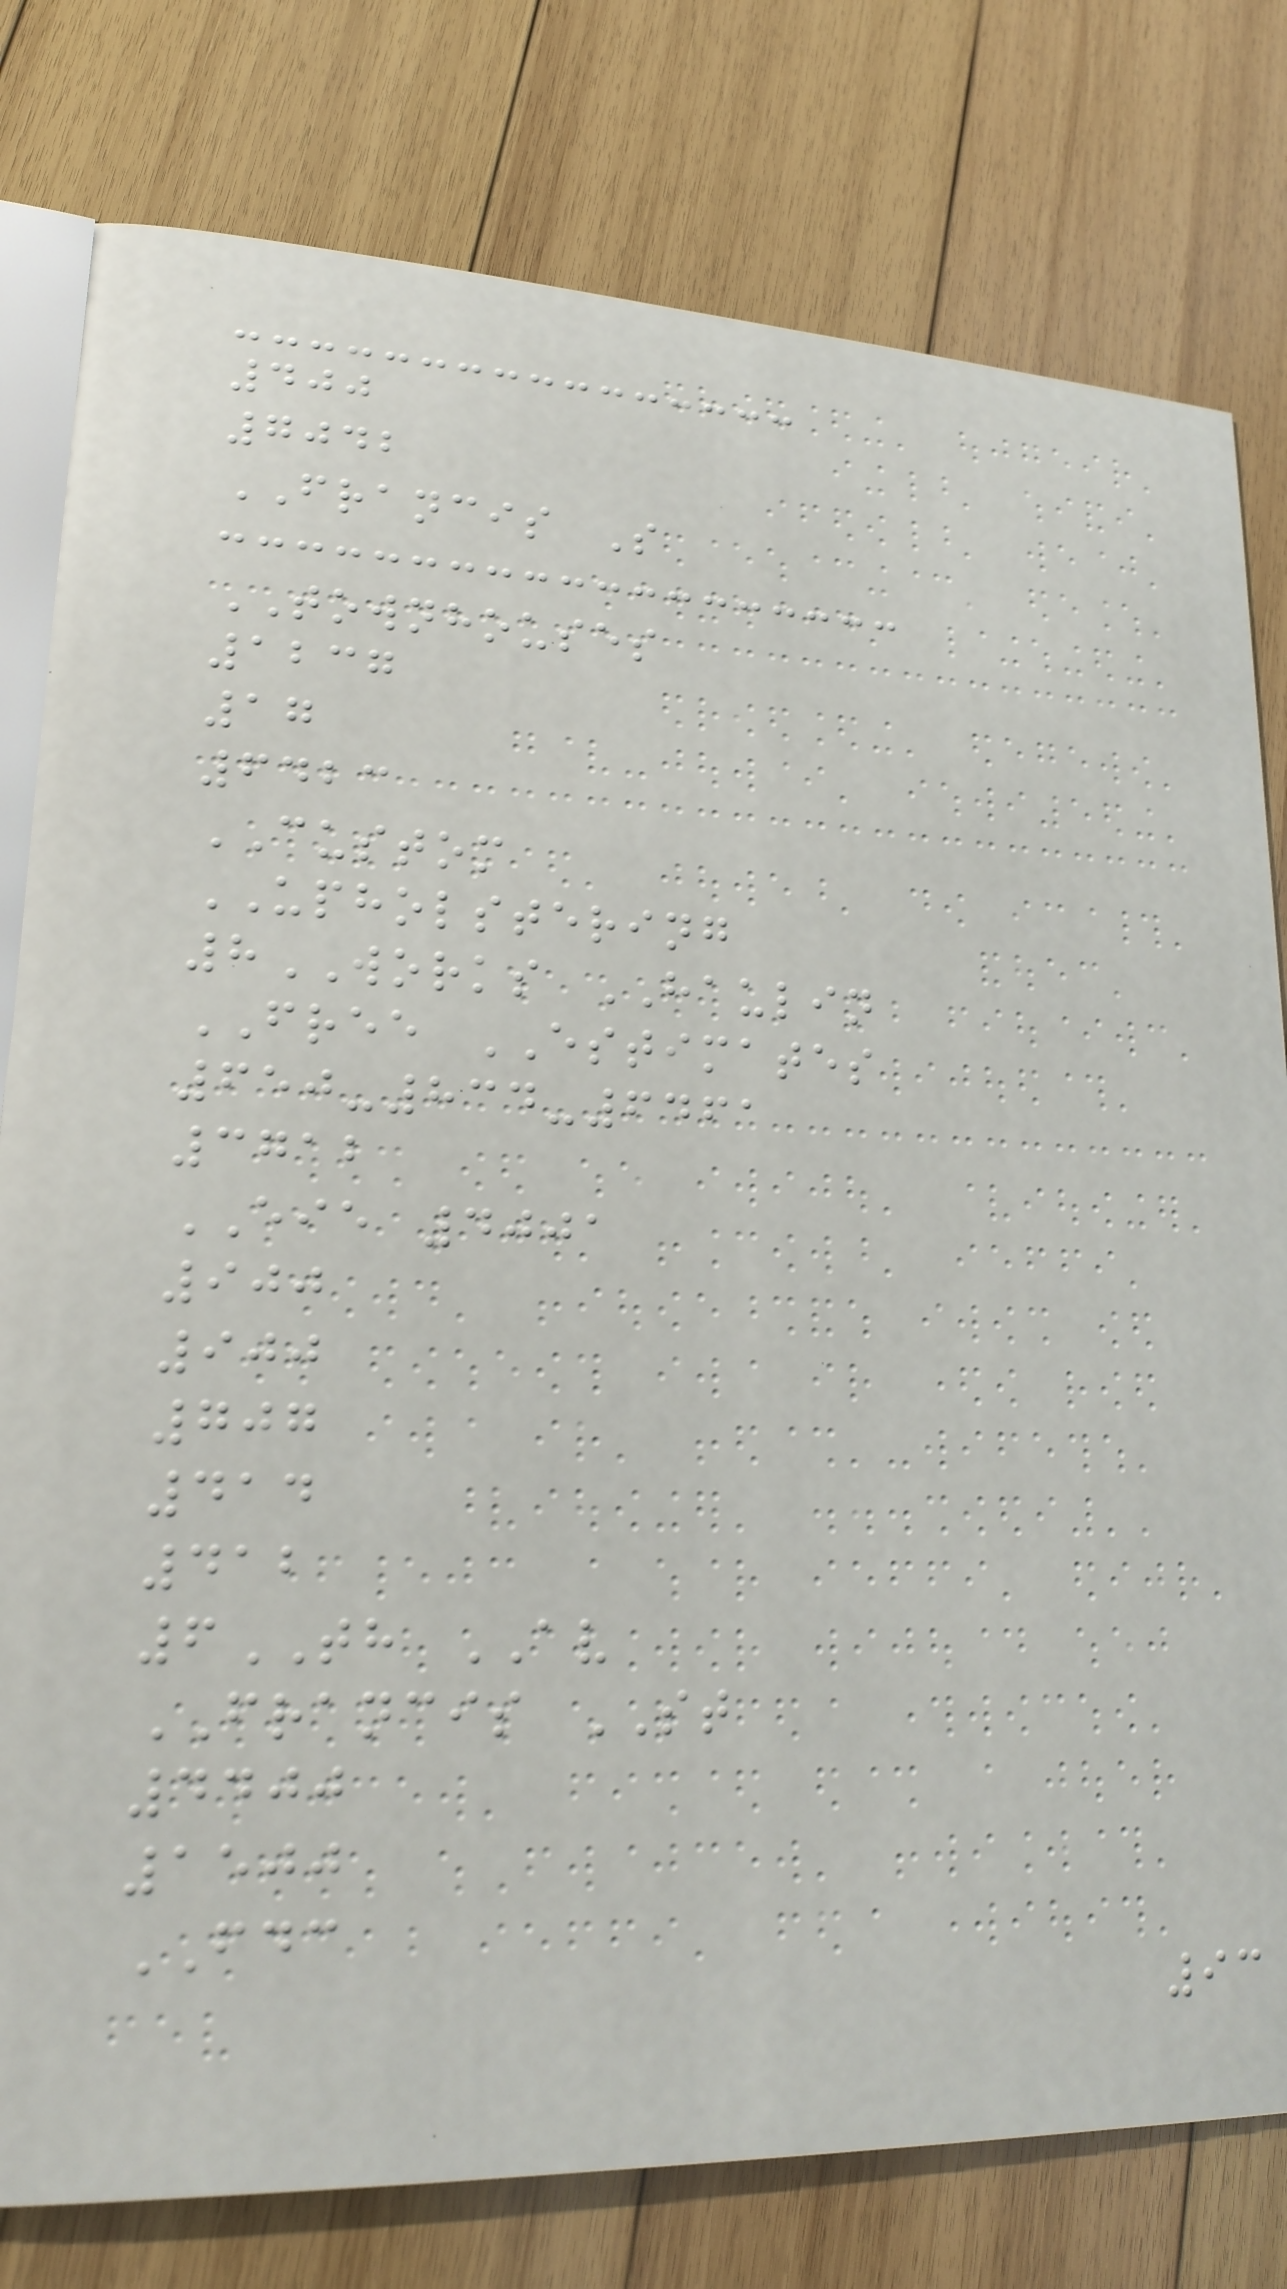400
7042
FRANCIS S
TOWNHOUSES
1237
17
6423
CUSTOM
UPHOLSTERING
8WORKS HAULIN
FREE ESTIMATES
650-834-6461
3712
EIE 4001
900
900
707
414
412
6TH AV
FRANCIS ST
4400
1500
FDC
93
